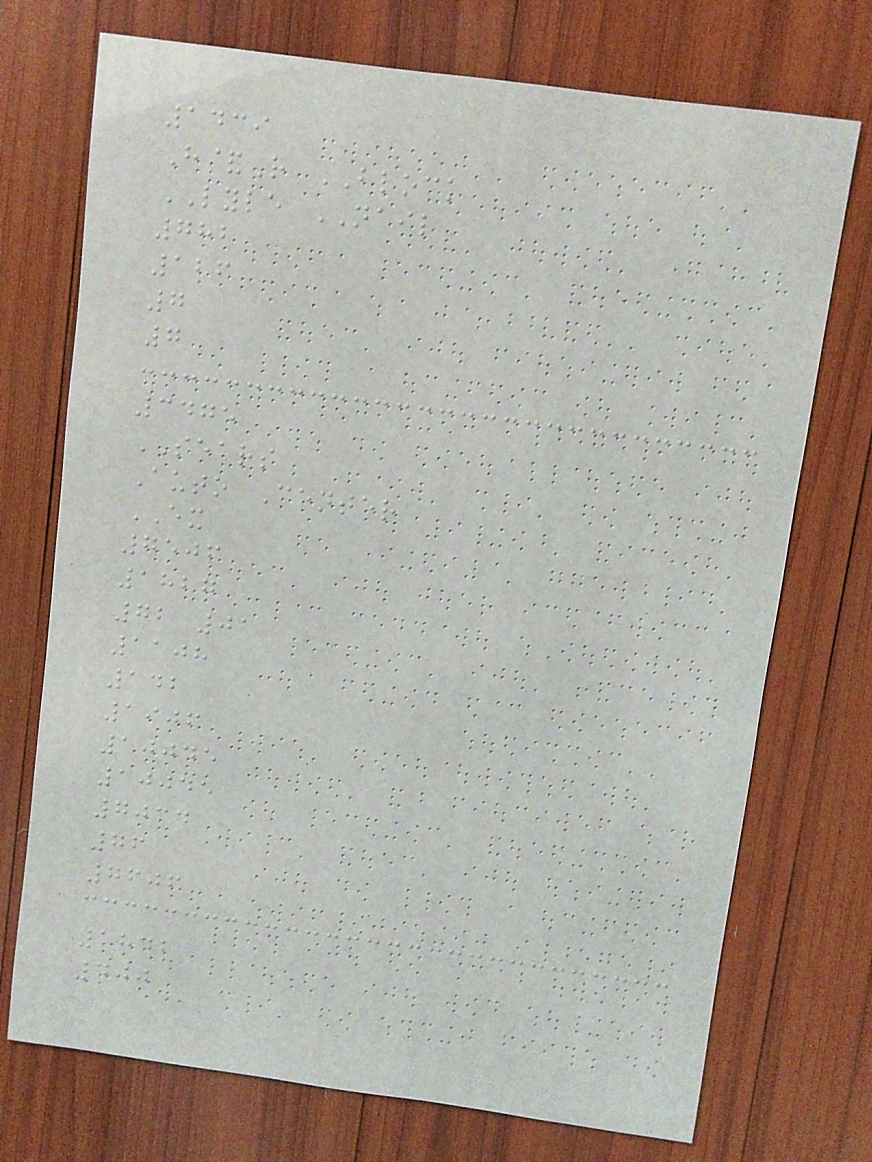1439
H&R BLOCK
LYLE NAIL
782
126
7
7
3475
SEARS
Auto Center
EX
7506
1827
72 01
1108
142
1906
10045
10045
7034
76
7606
1842
400
